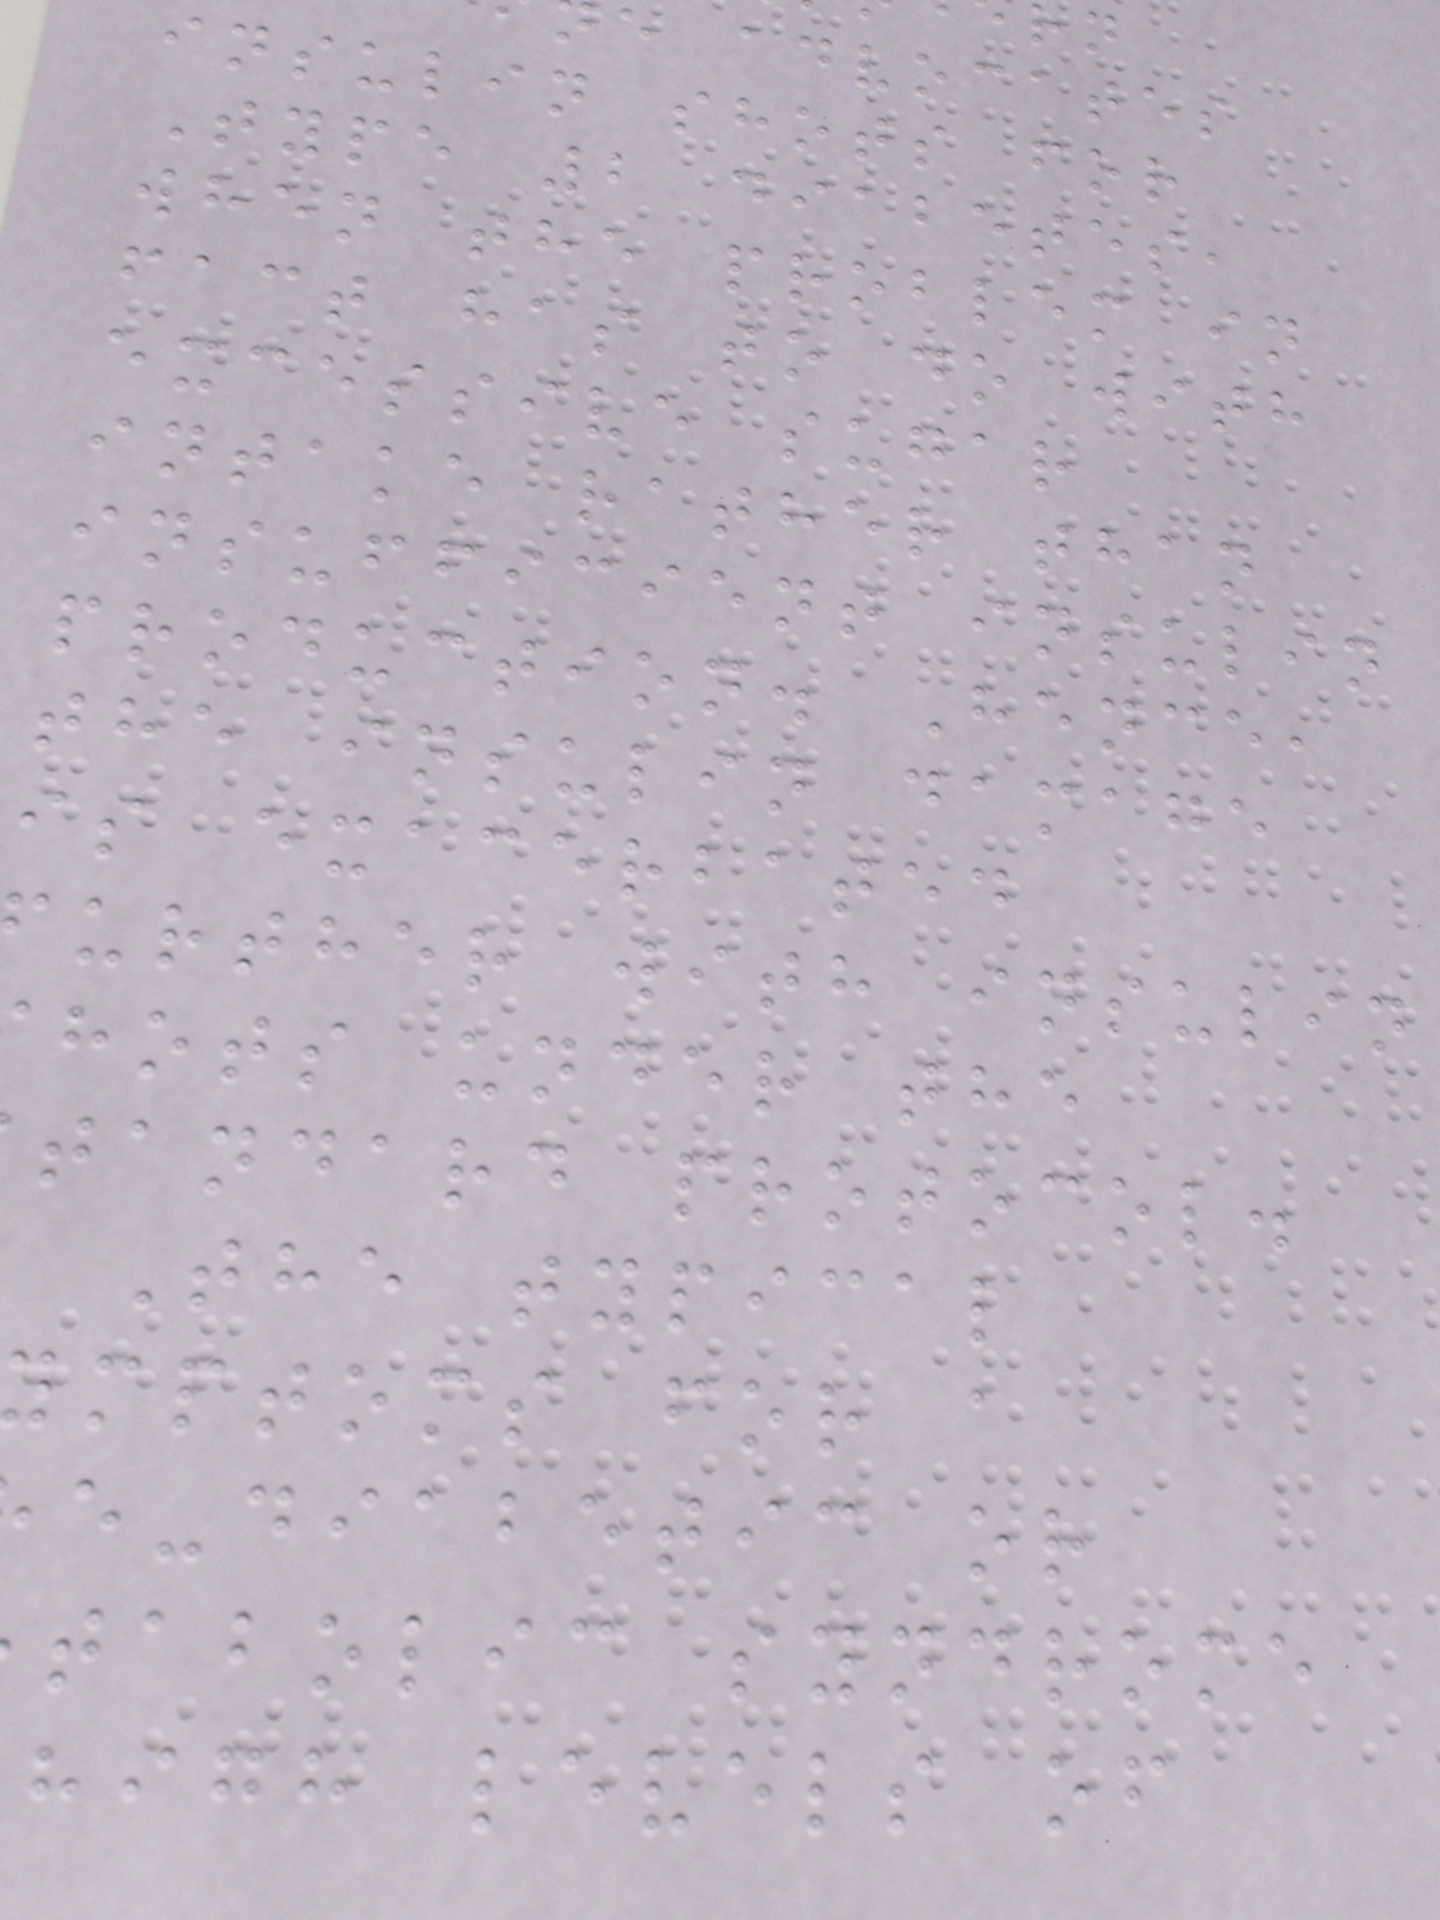e advocates
insulin shots for
Type 2 diabetes,
when the problem in
fact has to do with
excessive sugar
intake rather than
insufficient insulin
production. Hence,
the insulin damage
is exacerbated
urther with insulin
hots under the
tandard protocol.
The typical
mptoms for a
e-diabetic or
tabolic syndrome
high levels of
